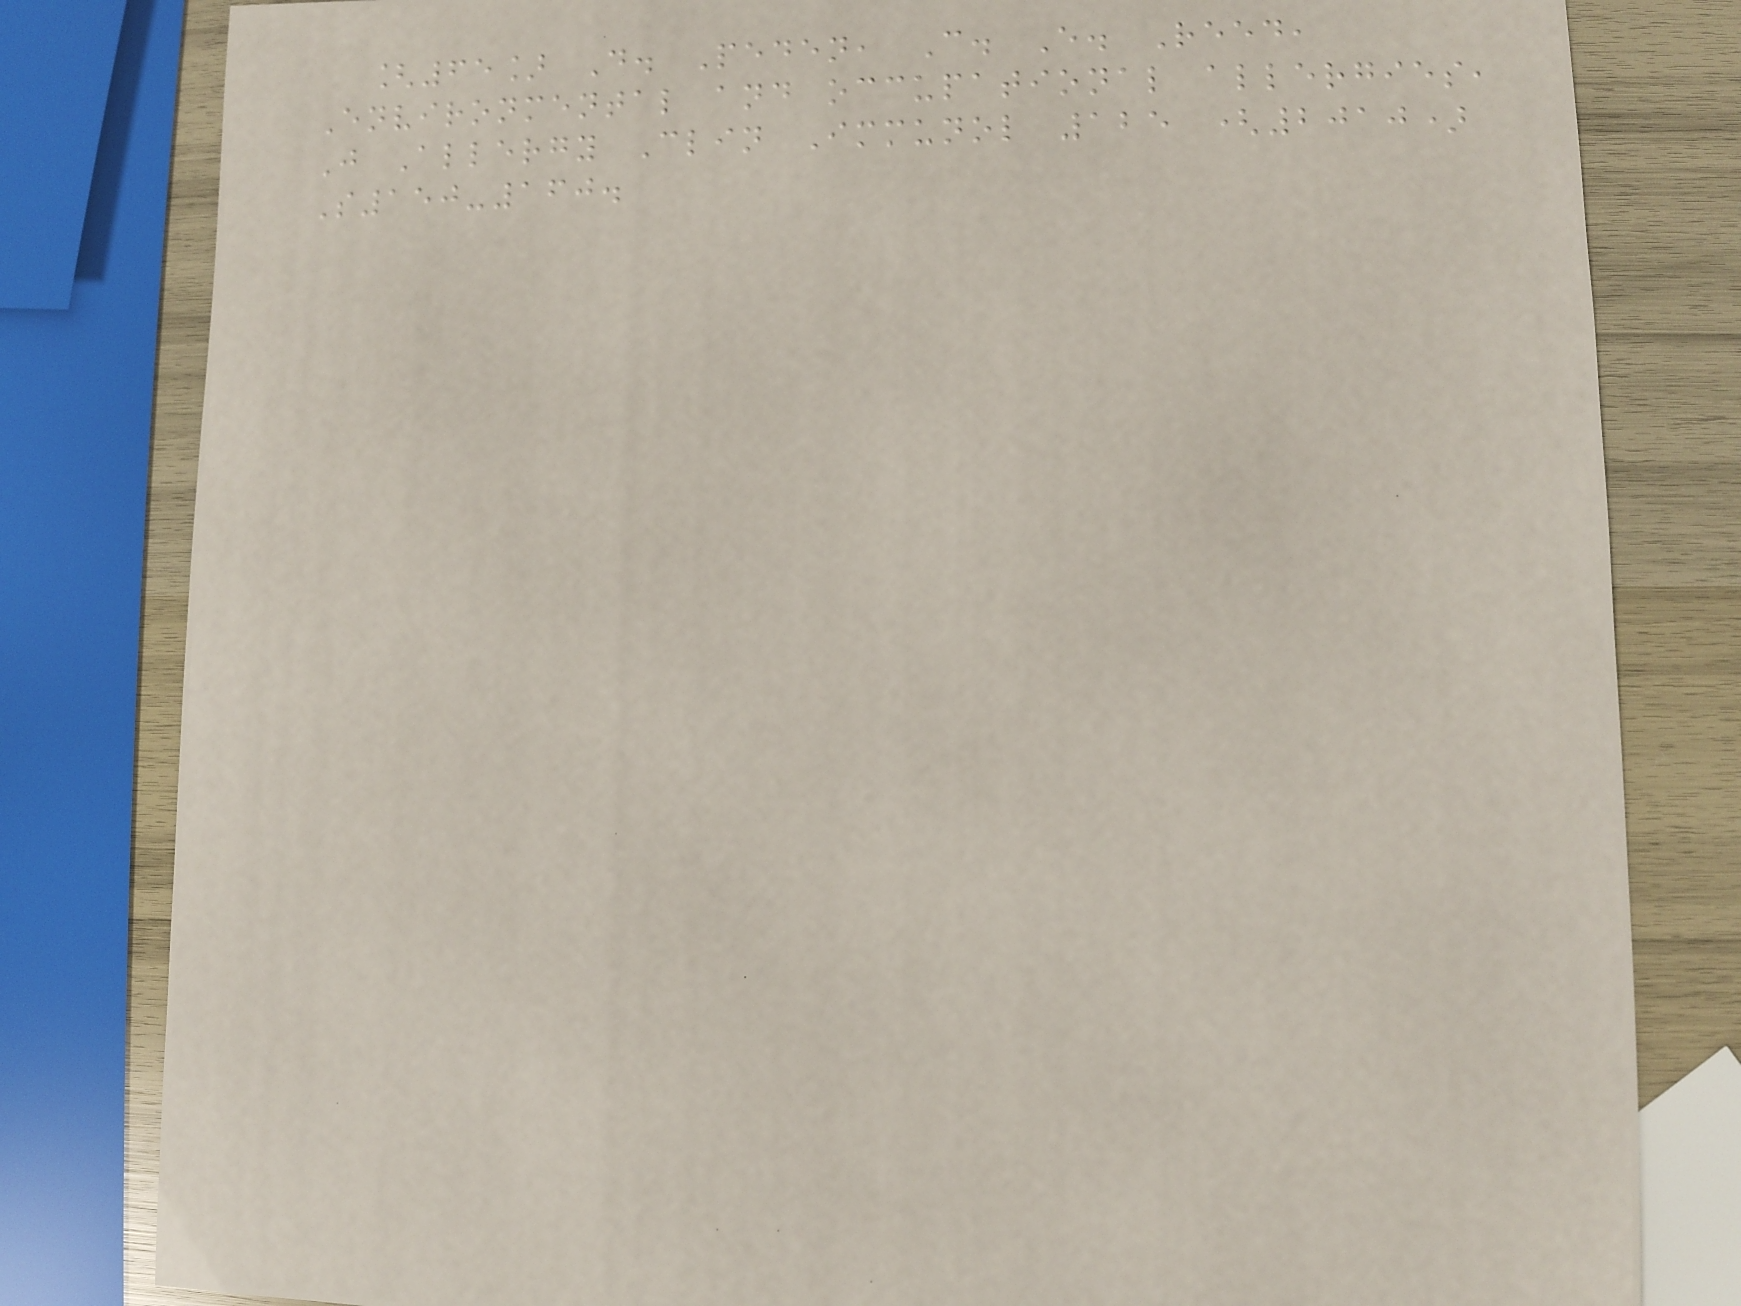[65] D. Peden, C. E. Reed,
Environmental and occupational allergies,
J Allergy Clin Immunol 125 (2010)
S150-160.
